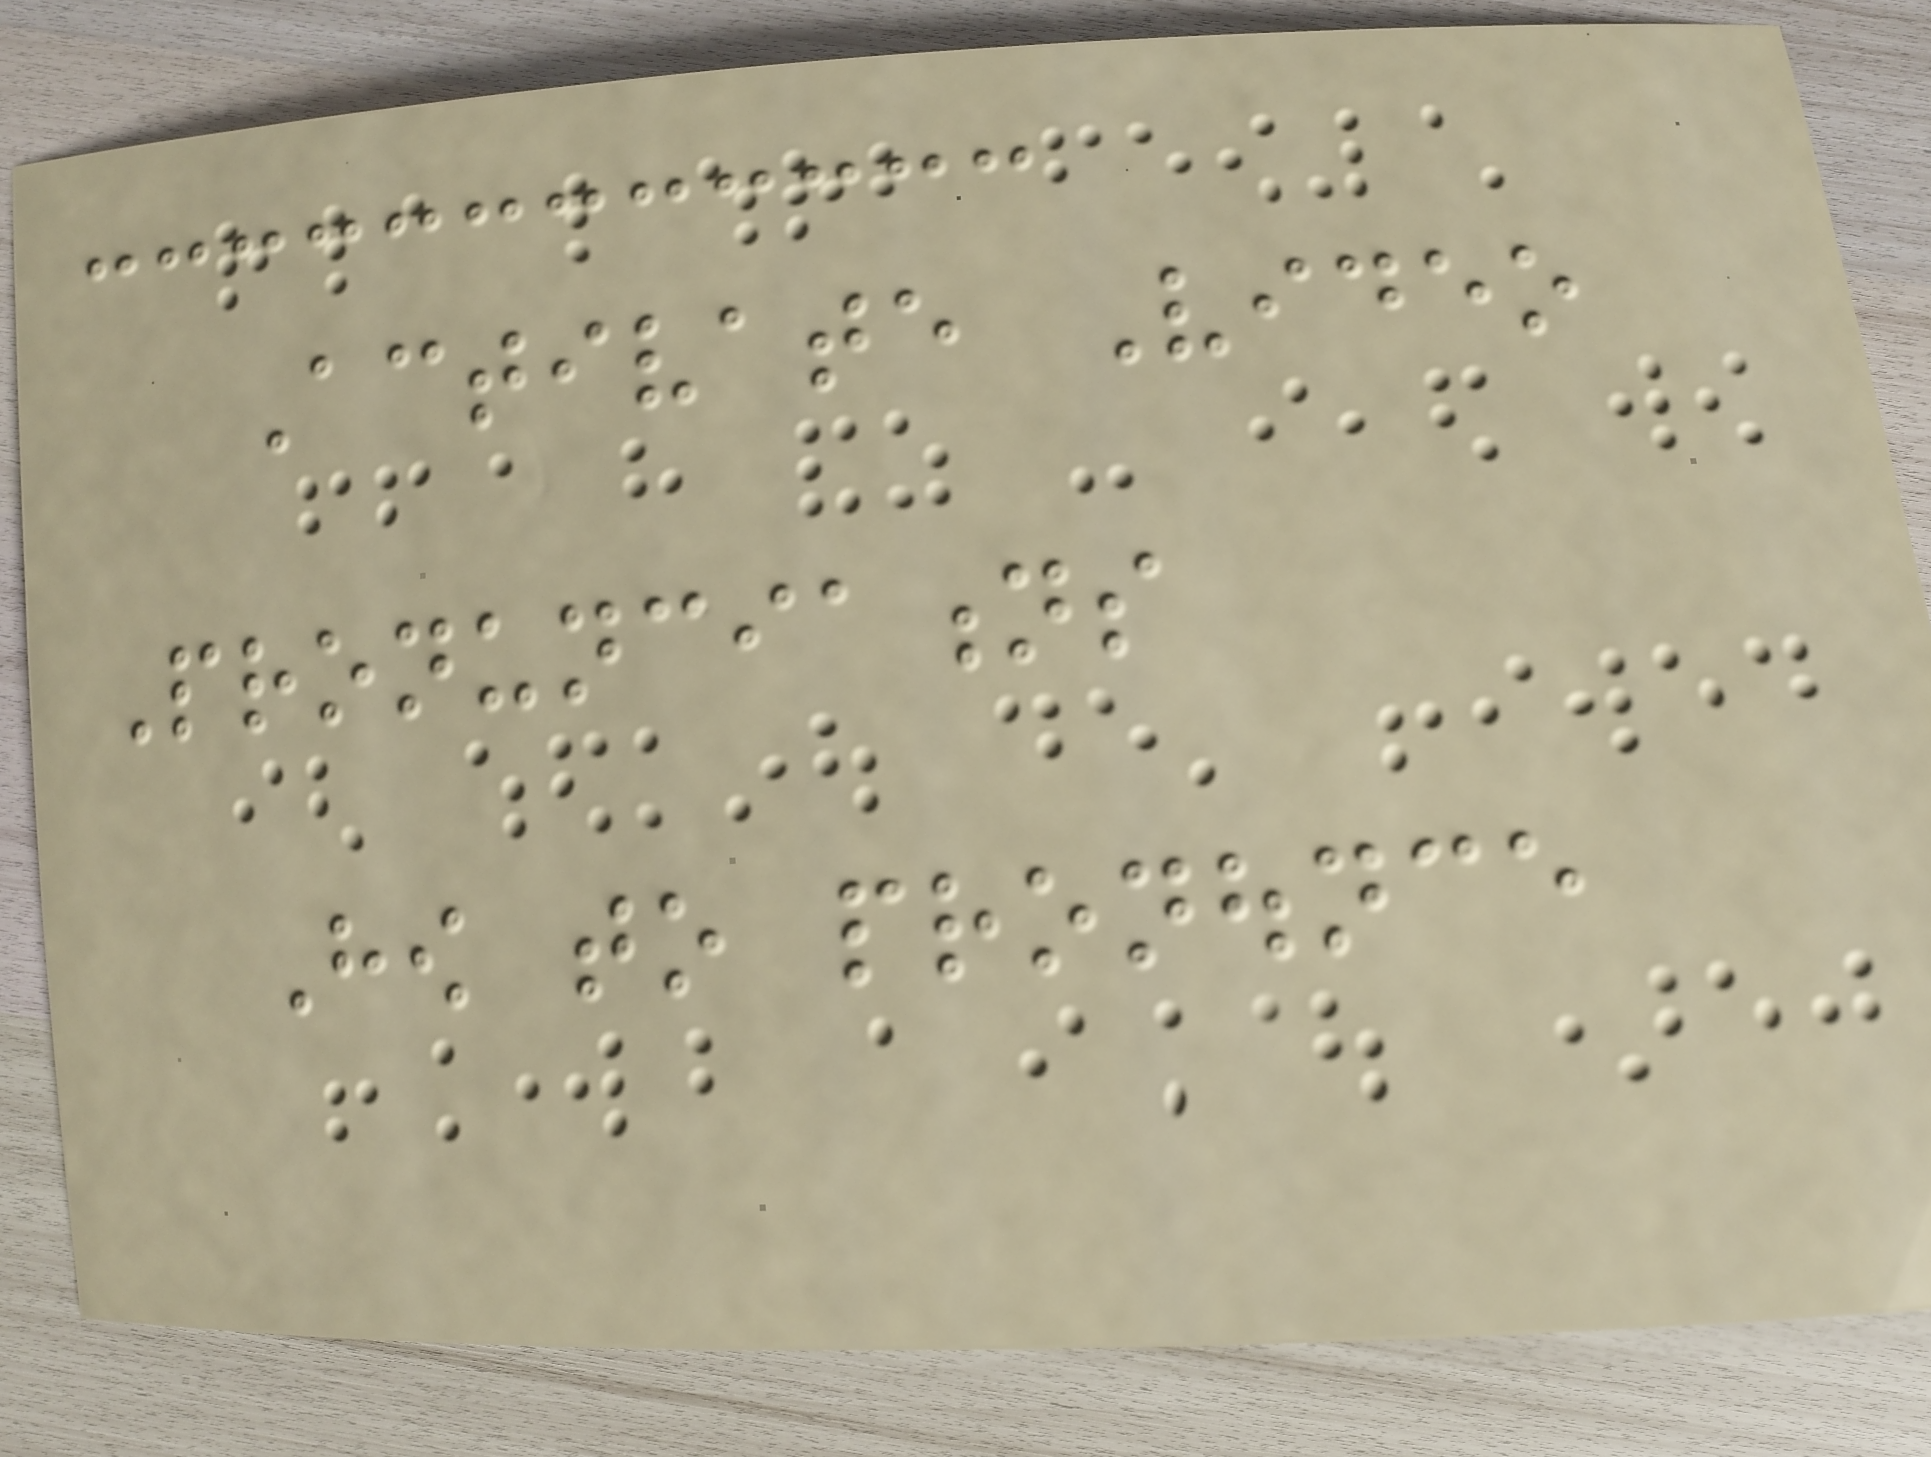Activate Video
Pronunciations
How to pronounce
